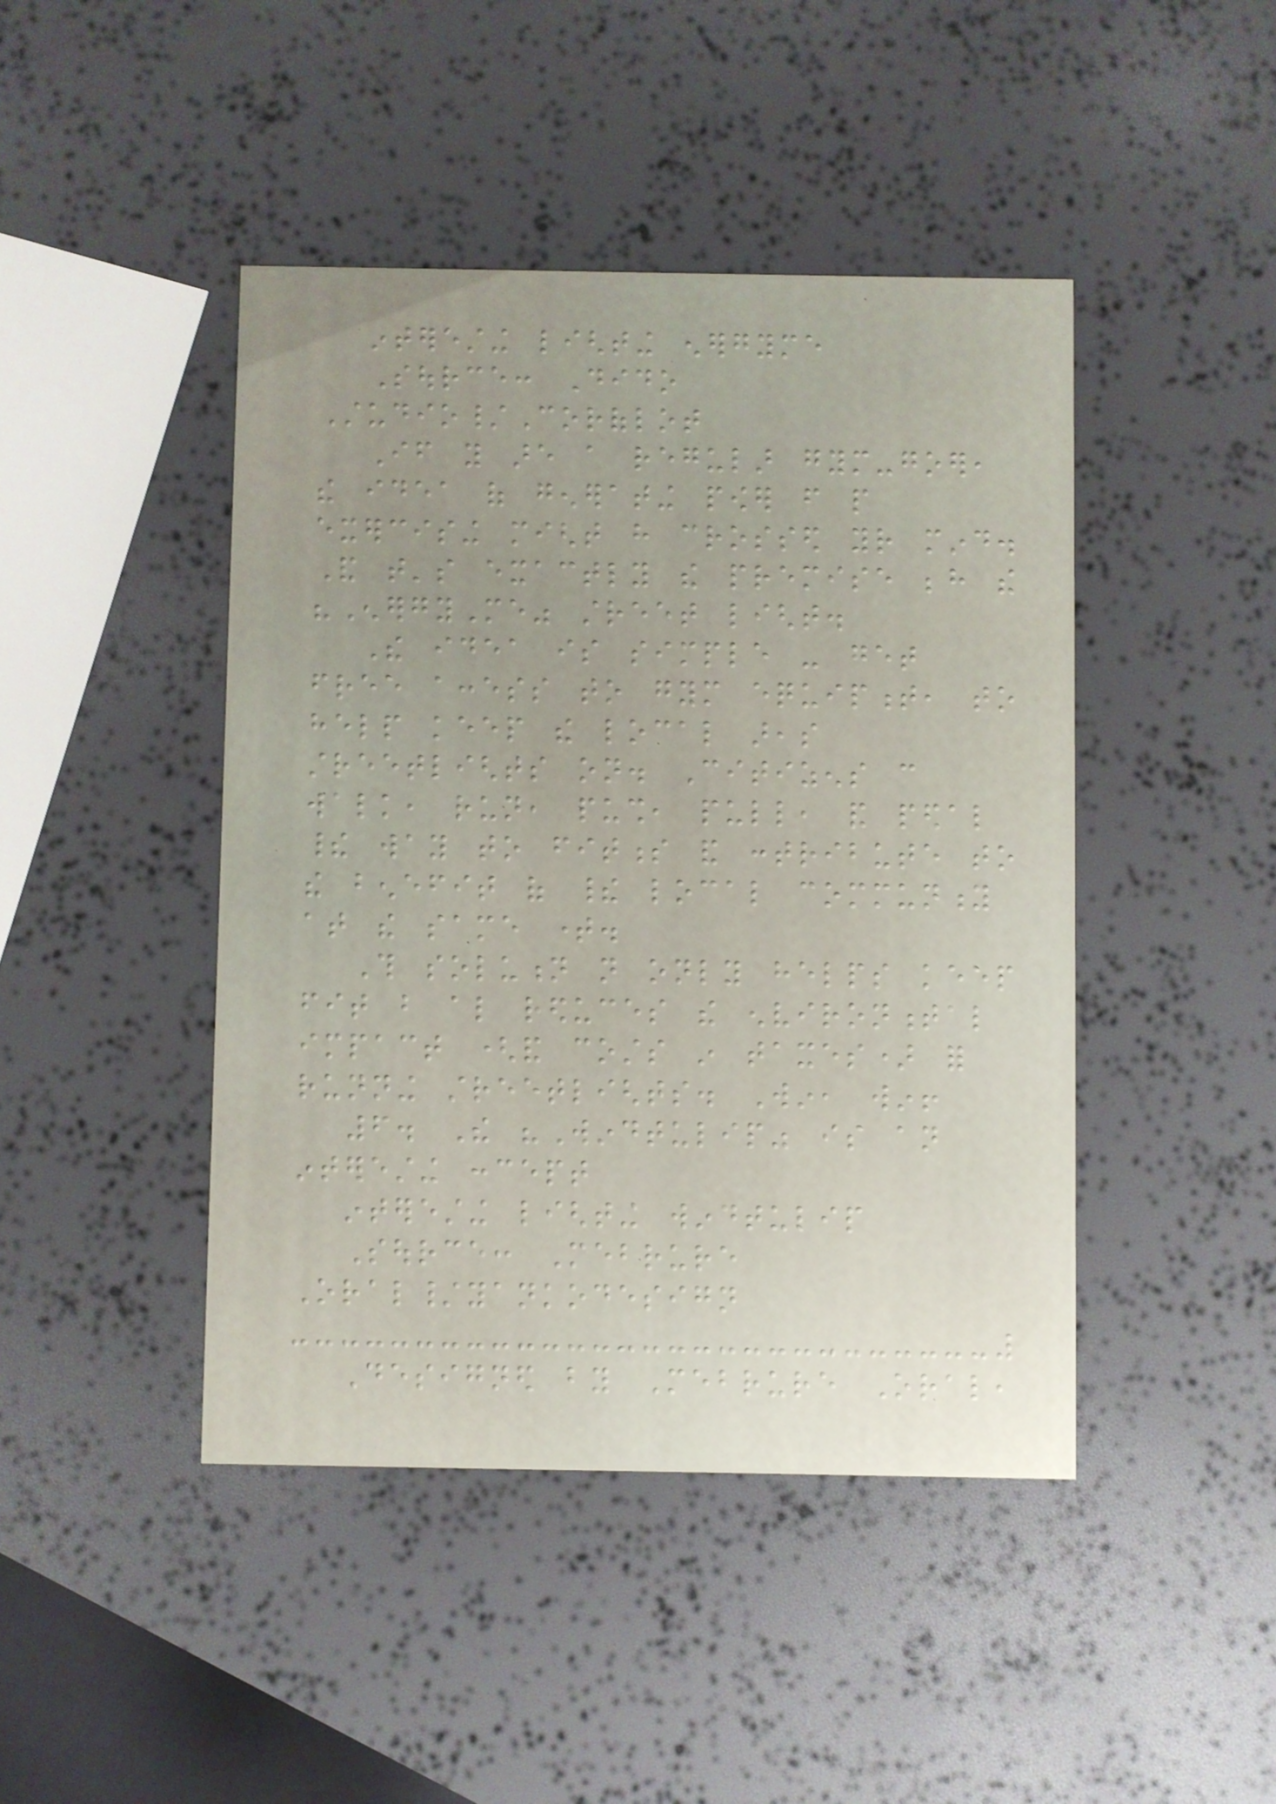interesting lighting energyme
Source: Dido
Studio/Coroflot
If you are a regular gym-goer,
the idea of generating power from people
exercising might have crossed your mind.
And that's exactly the premise behind the
"EnergyMe" street light.
The idea is simple - get
free access to gym equipment, to
help keep the local areas
streetlights on. Citizens can
walk, run, push, pull, and pedal
their way to fitness and contribute to
the benefit of their local community
at the same time.
This solution not only helps keep
fit but also reduces the environmental
impact (and costs in taxes) for
running streetlights. Win, win!
6. The "Windtulip" is an
interesting concept
interesting lighting windtulip
Source: Mebrure
Oral/yankodesign
Designed by Mebrure Oral,
